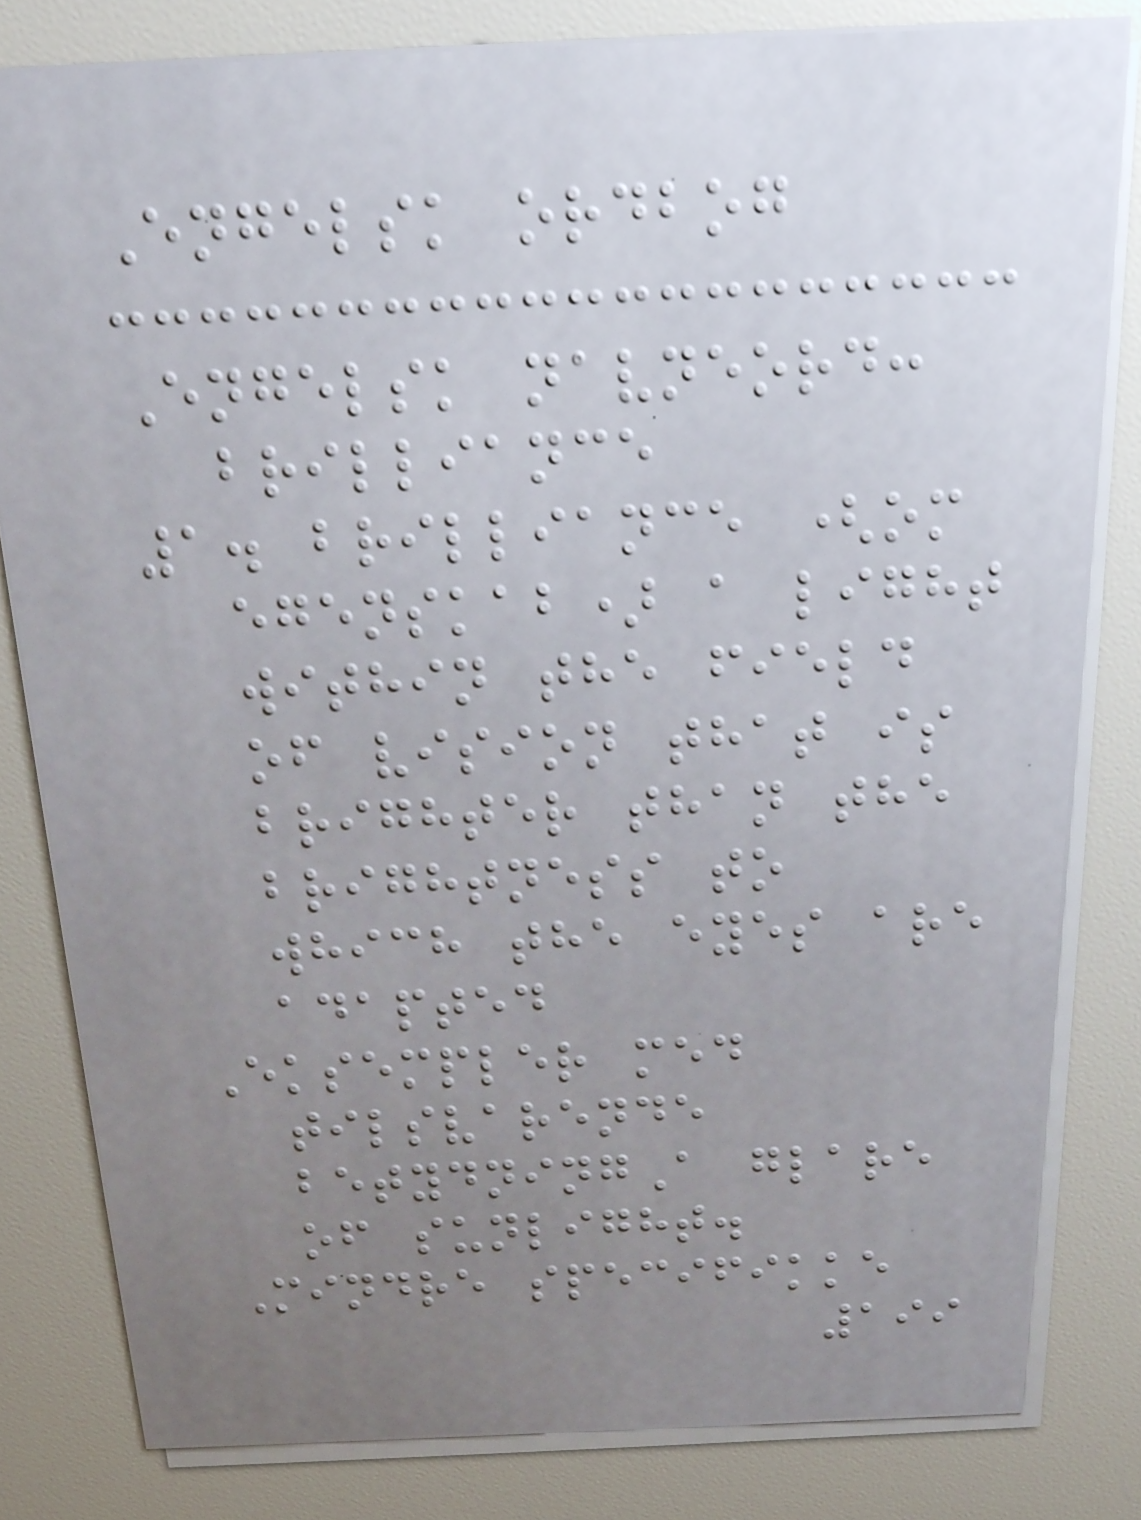Engelsk ordbog
Engelsk navneord:
brilliance
1. brilliance (om
egenskab) a light
within the field
of vision that is
brighter than the
brightness to
which the eyes are
adapted
Eksempler med
tilsvarende
betydningA glare
of sunlight.
Mindre specifikke
199
